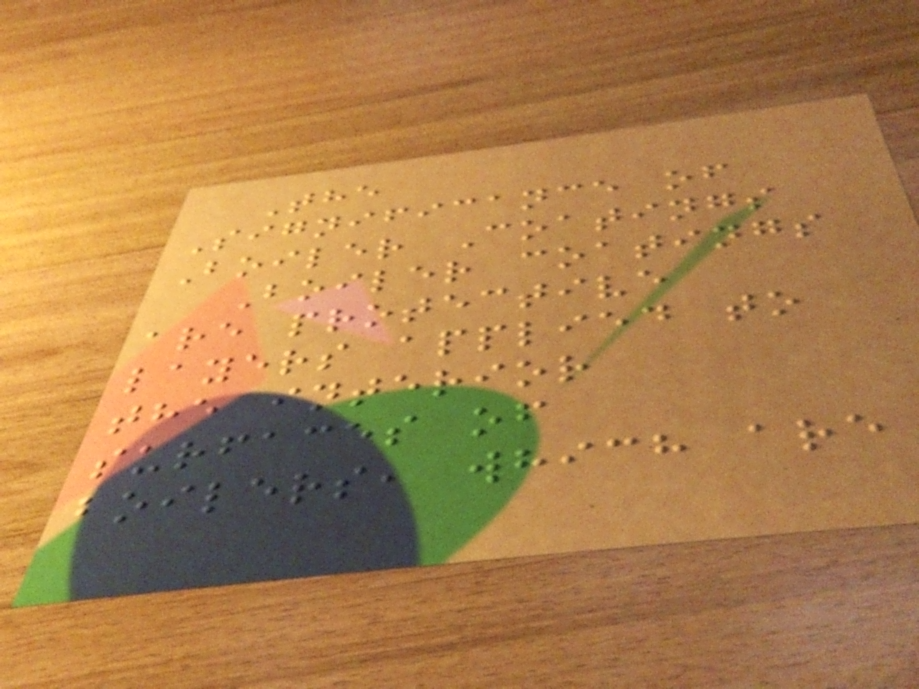The
Significance of
Boiler Coatings
Boiler coatings
are protective
layers applied to
the interior
surfaces of
boilers, which are
